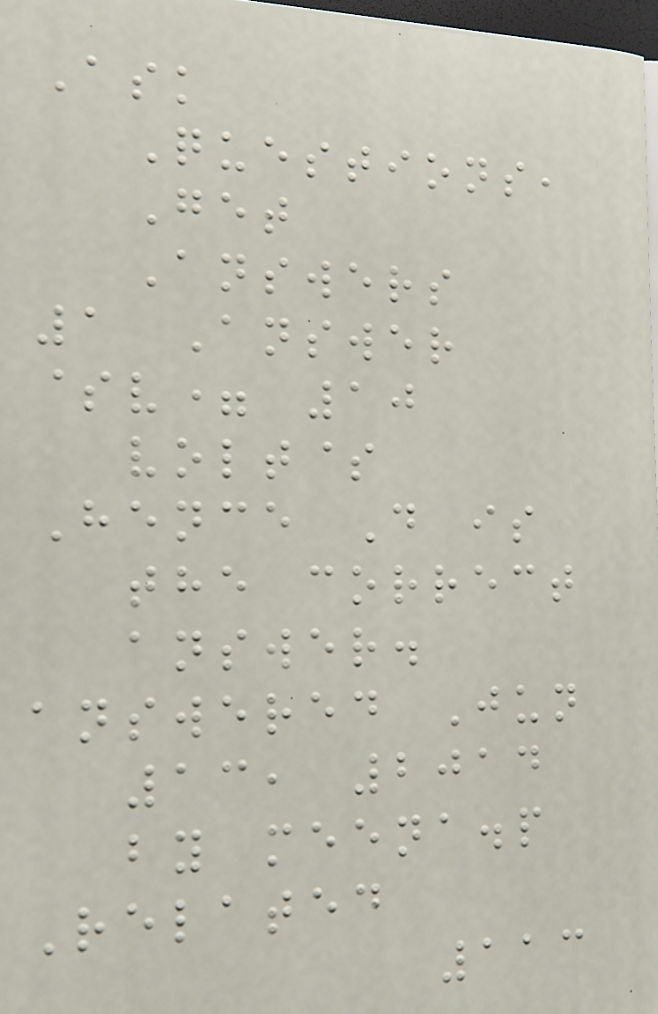Ask
Questions,
Get
Answers
1 Answer
$v= 10
volt$
Hence D is
the correct
answer.
answered Jun
13, 2014
by meena.p
Related
113
